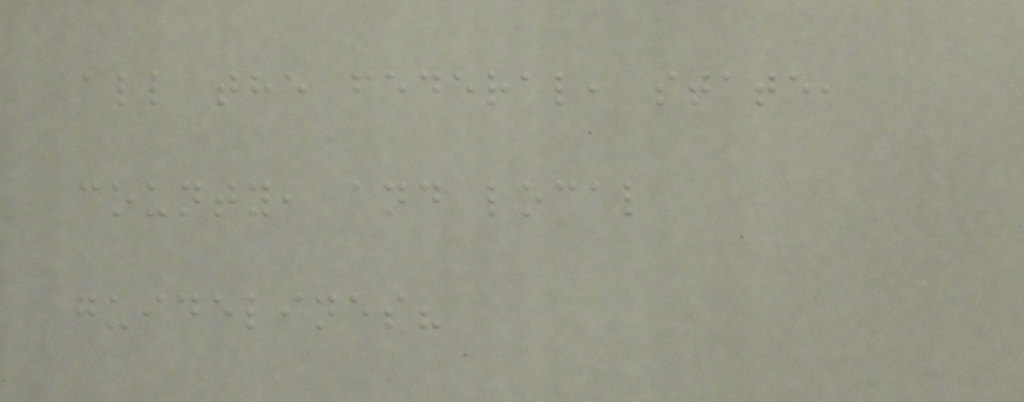all the federal, state,
county, and local
guidelines?
